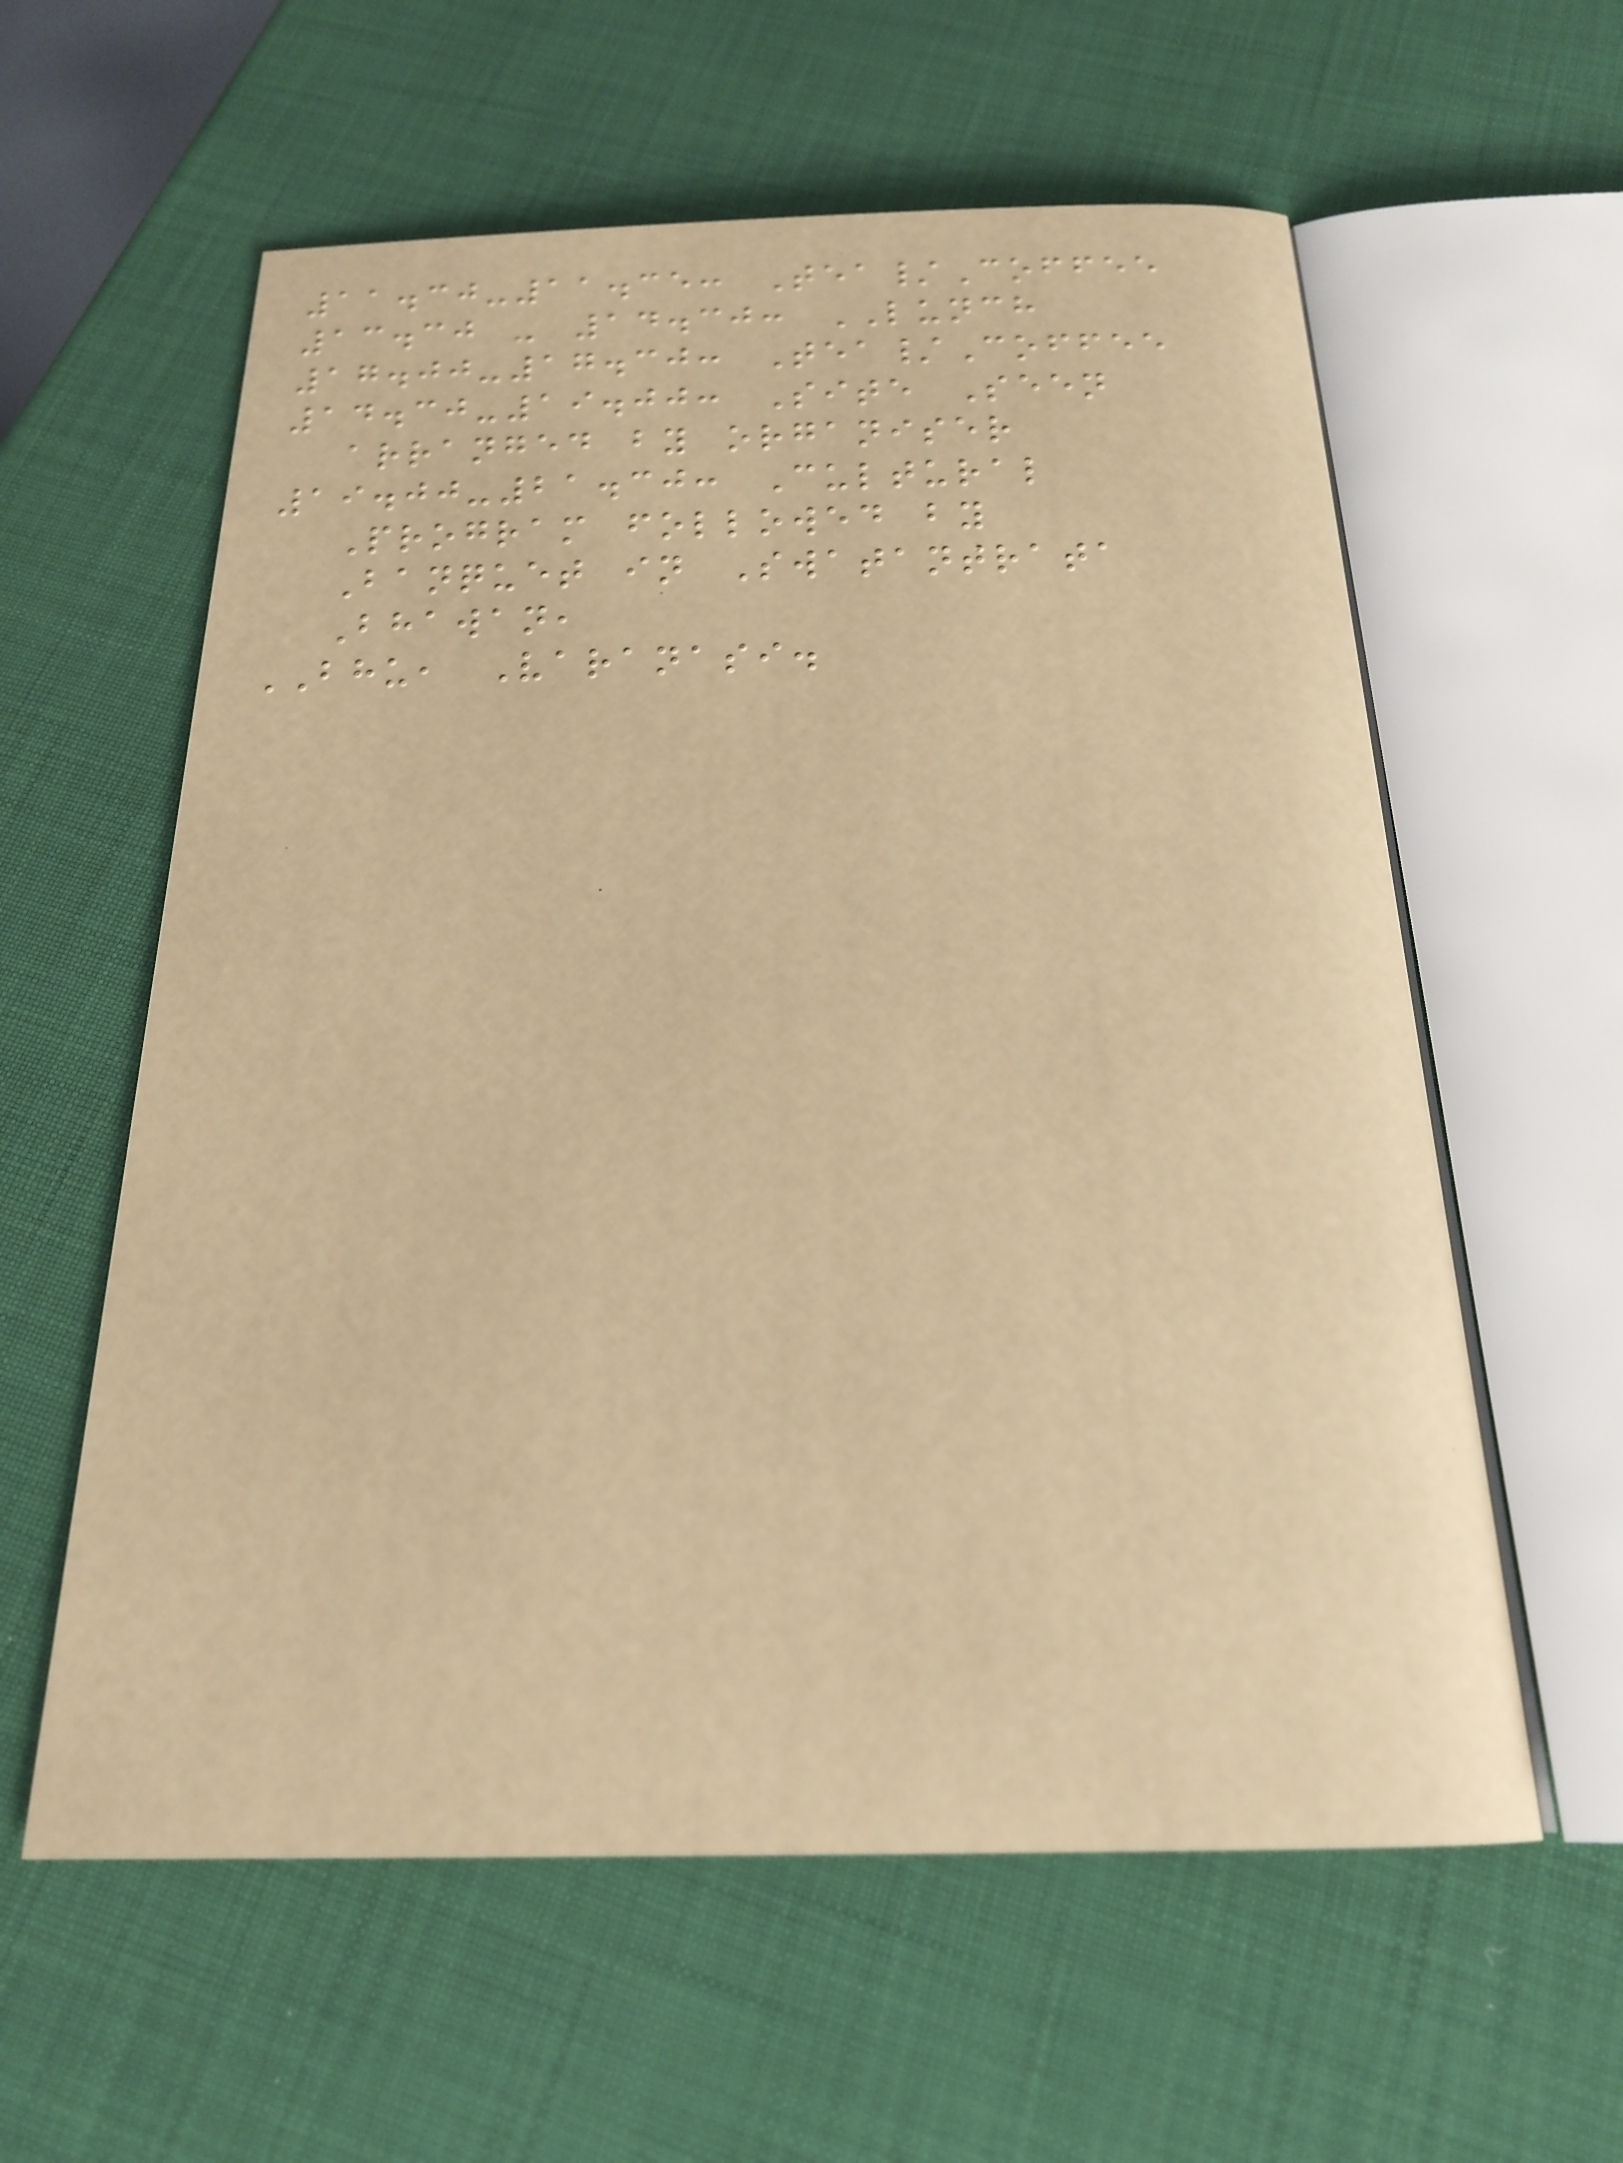11.30-11.35: Tea/Coffee
13.30 - 14.30: LUNCH
17.00-17.30: Tea/Coffee
14.30-19.00: Site Seen
arranged by organiser
19.00-21.30: Cultural
Program followed by
Banquet in Swatantrata
Bhawan,
BHU, Varanasi.
